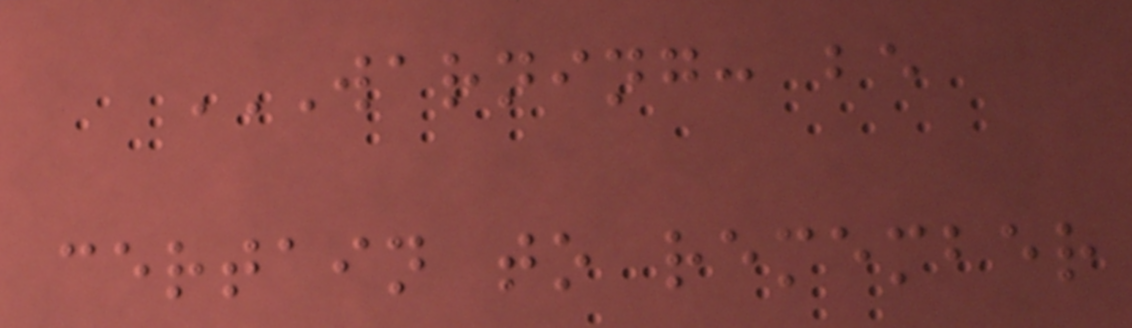WARNING: BE
CERTAIN TO REMEMBER
